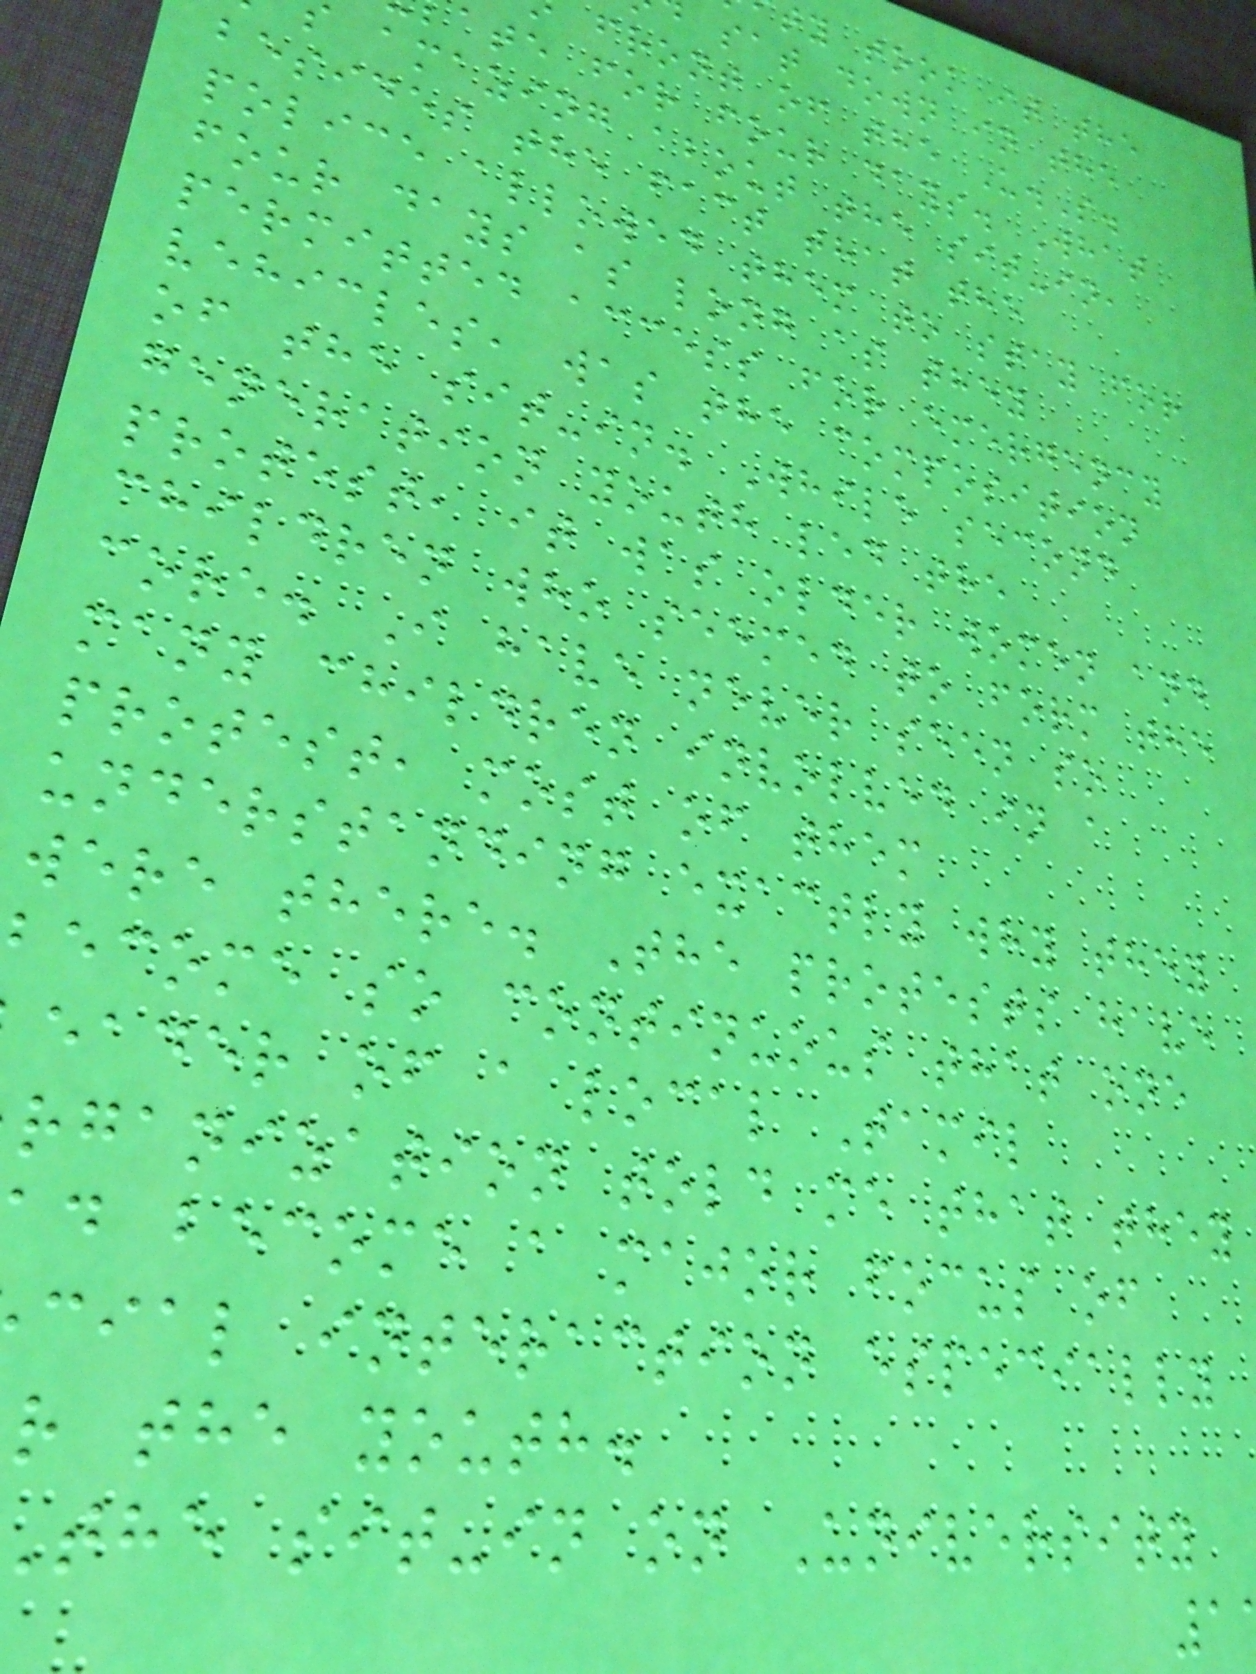ty took it the
sat down in the
front of the U.S.
ate for four days. What
amazing about the sit-in,
besides the fact that the
police allowed them to stay for
four days as long as they
permitted access for emergency
vehicles, was the composition
of the sit-in. While second
generation youth led the
protest, it was older women and
children who seemed to form the
core. I have never seen so
many children involved in a
protest, most of them
understanding exactly why they
were there. The protests have
become so continuous that one
eader of a local Tamil
rganization told me that they
d become a major focus of
cial interaction especially
r the youth.
the sit-in on University
